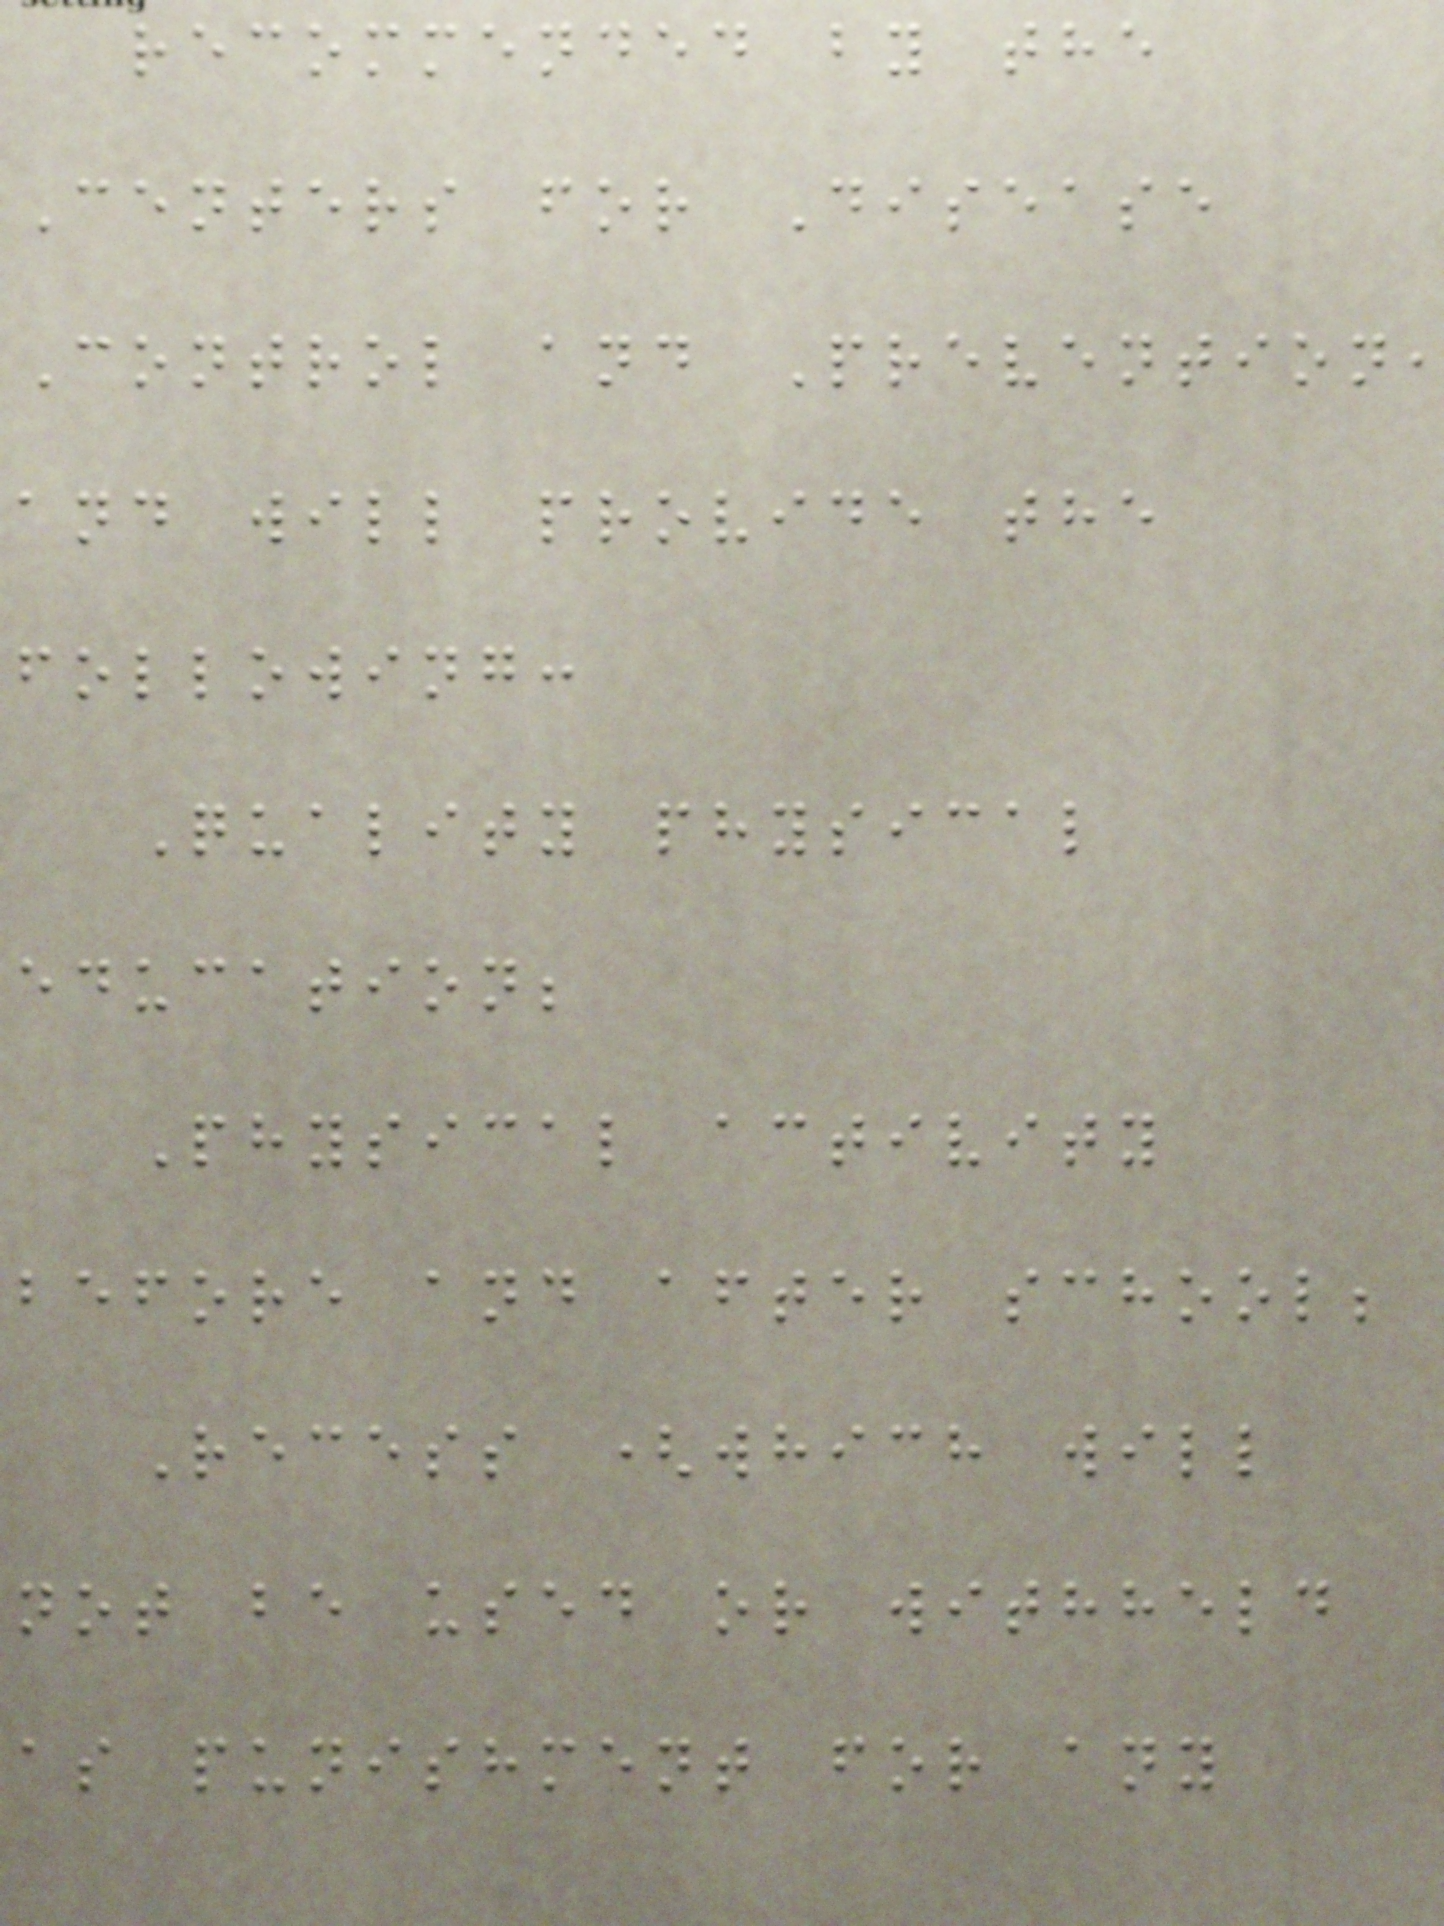recommended by the
Centers for Disease
Control and Prevention
and will provide the
following:
Quality physical
education;
Physical activity
before and after school;
Recess (which will
not be used or withheld
as punishment for any
